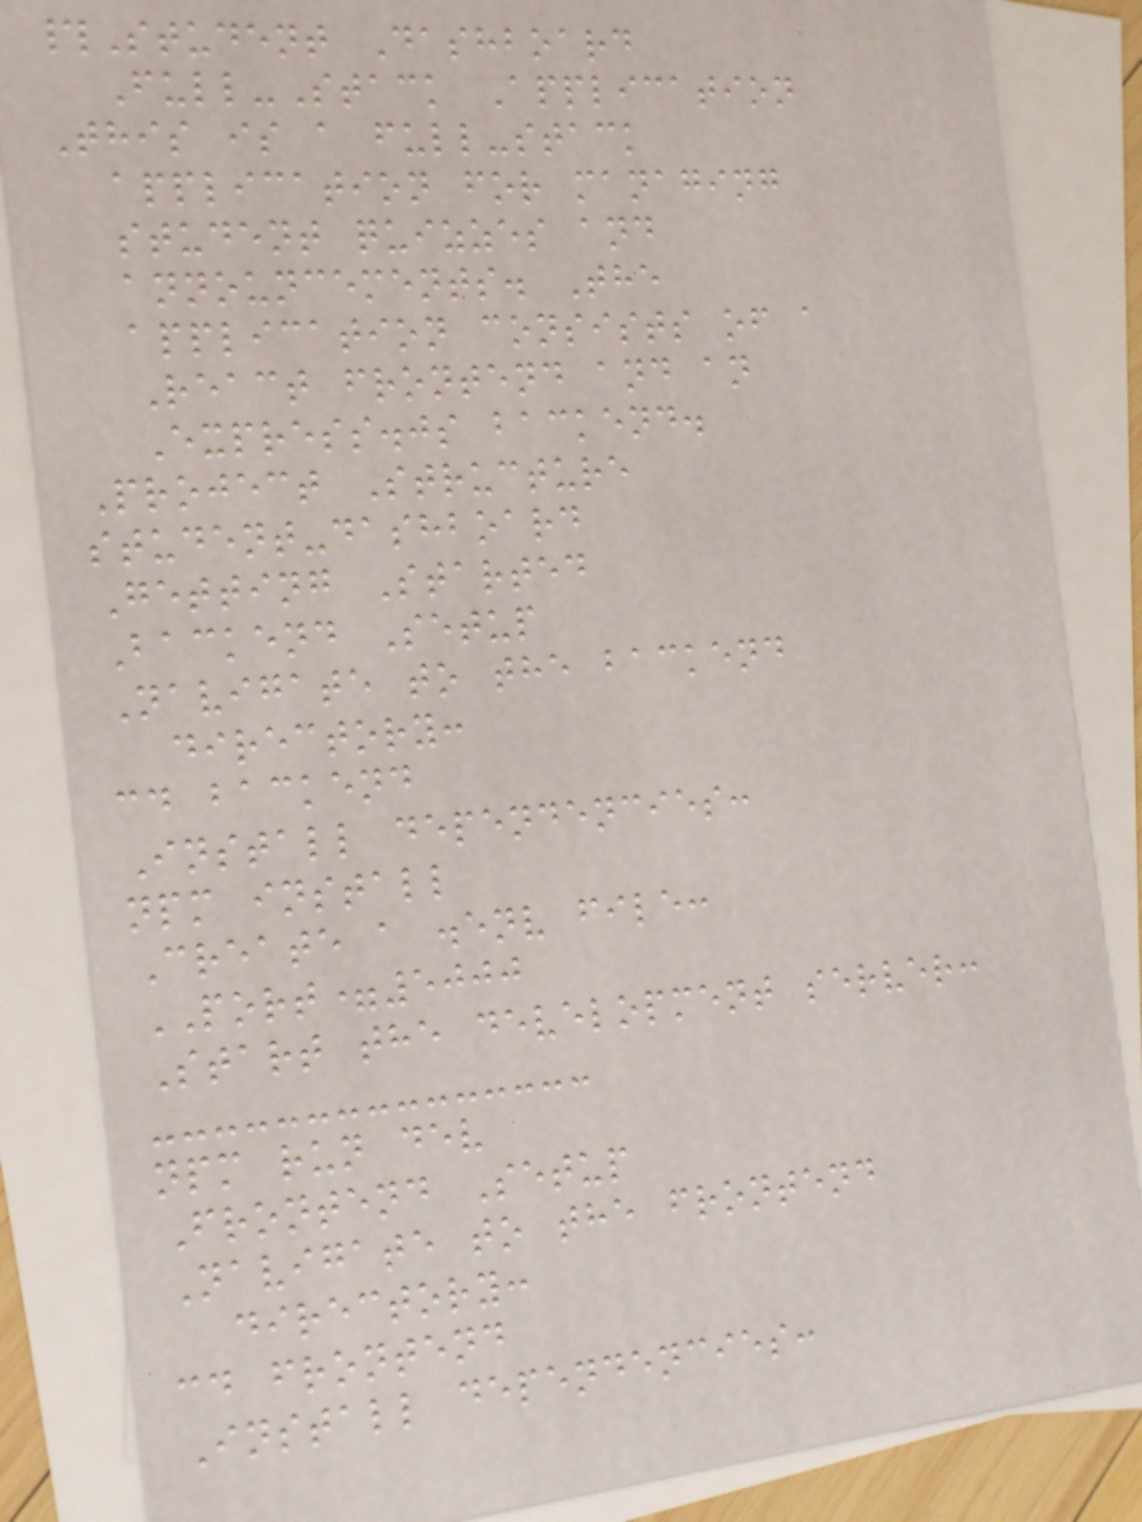#Student Dashboard
Full-Stack Application
This is a full-stack
application for managing
student quizzes and
announcements. The
application consists of a
React frontend and an
Express.js backend.
Project Structure
student-dashboard
Getting Started
Backend Setup
Navigate to the backend
directory:
cd backend
Install dependencies:
npm install
Create a .env file:
PORT=5000
Start the development server:
npm run dev
Frontend Setup
Navigate to the frontend
directory:
cd frontend
Install dependencies:
